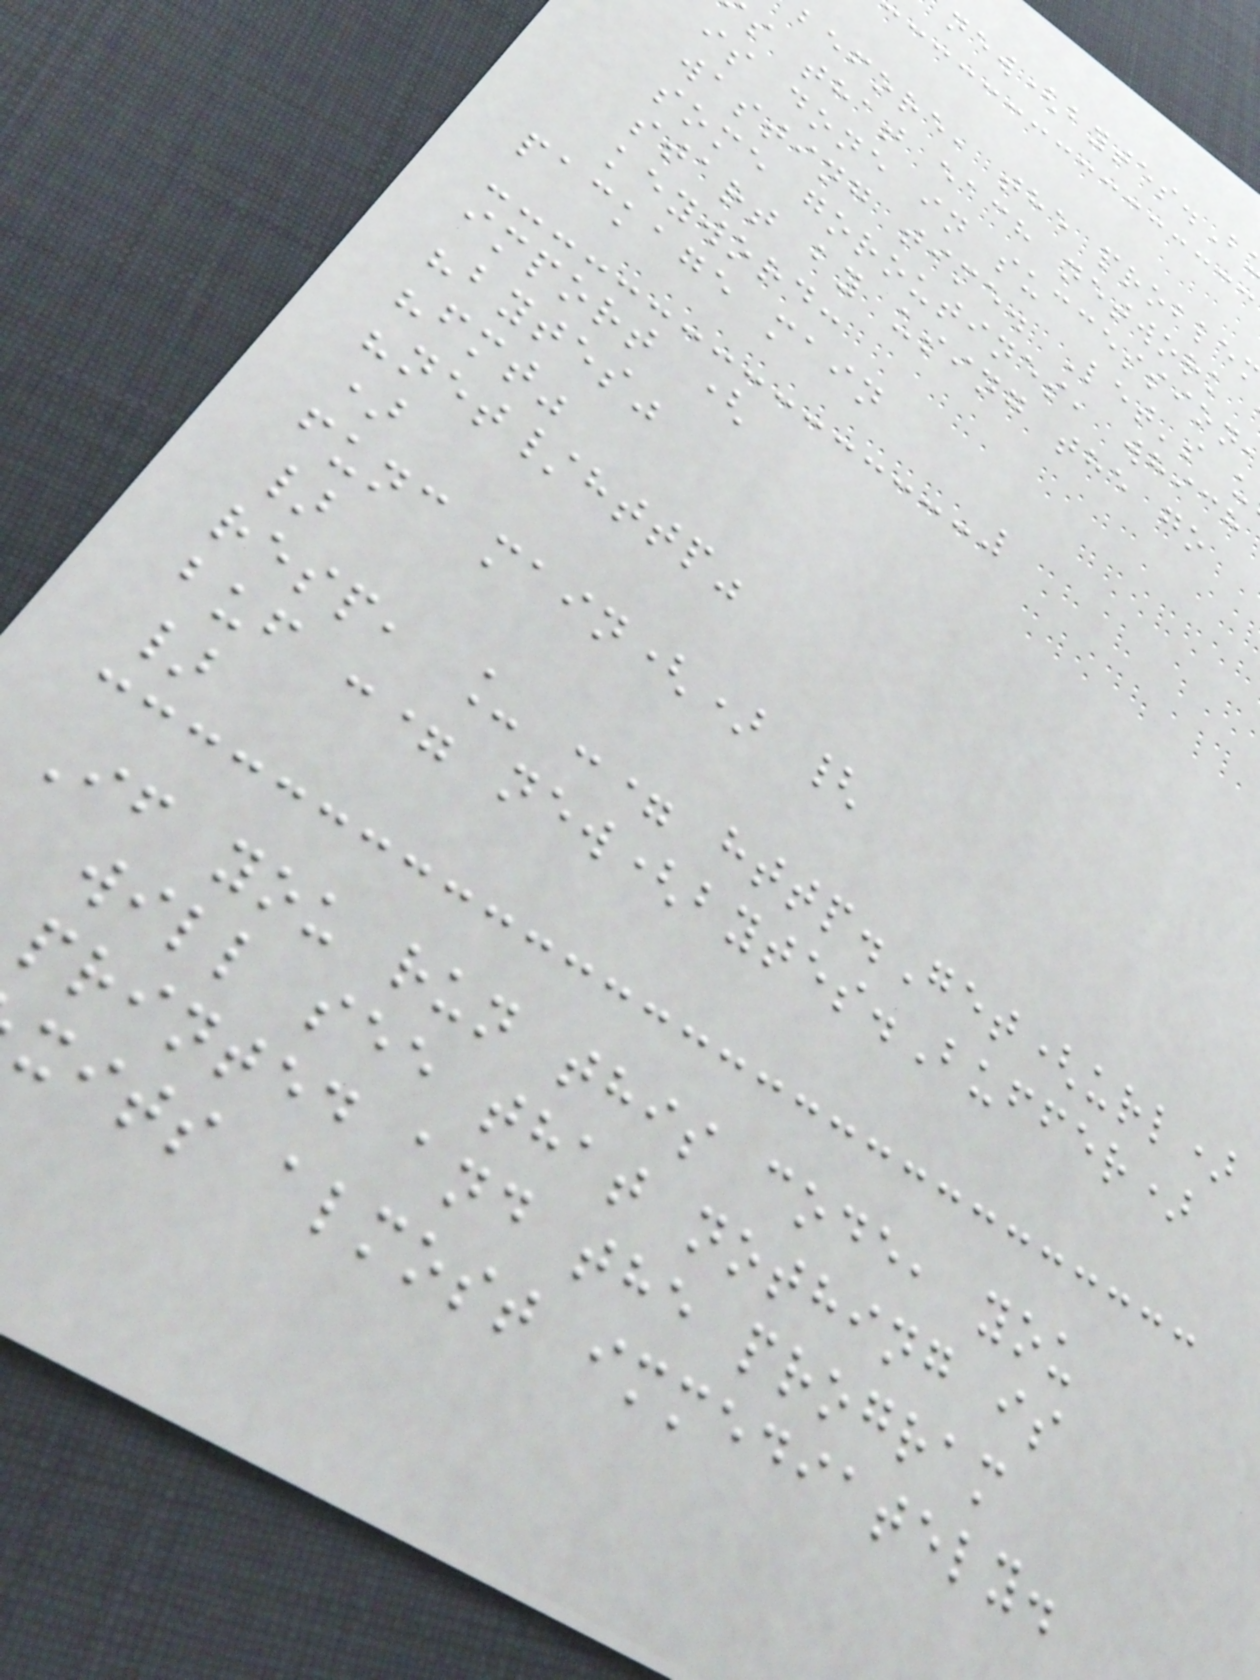new(bytes.B
before, the proble
s that each network
is done in succession
wasting time. Let's u
some goroutines, which
start by using the go
keyword:
package main
import (
"bytes"
"fmt"
"net/http"
)
func main() {
}
resp, _ := http.Get(url)
buf := new(bytes.Buffer)
}
If you run this code, you
will see that nothing is
printed and the program
xits almost immediately.
